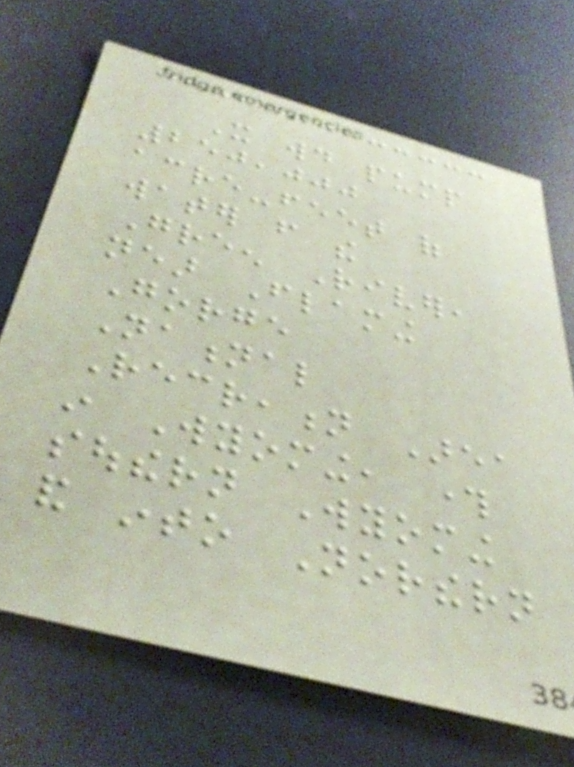It would pump
250,000
acre-feet of
water from the
Green River,
near Flaming
Gorge
National
Recreation Area
in Wyoming, through
southern Wyoming
and into Northern
